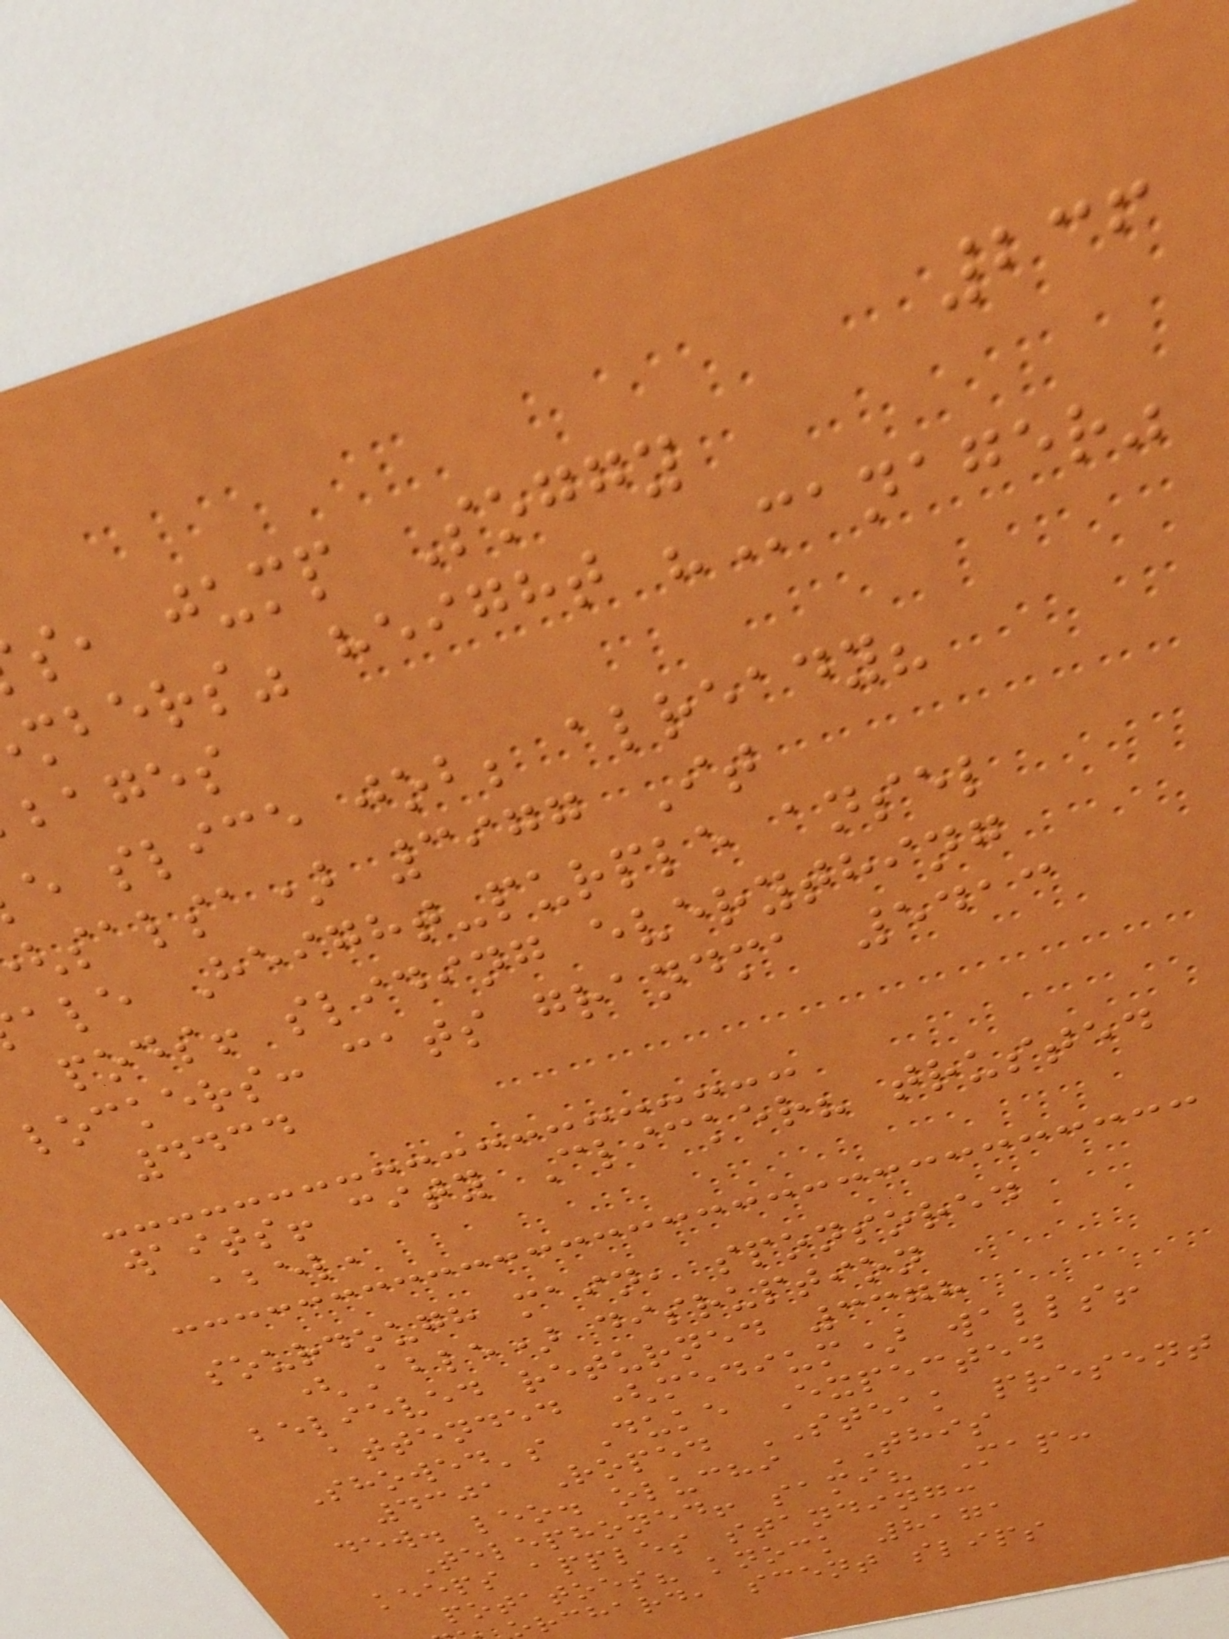236
s, jump Soggy
mbers" height "Manager"
bages
e slice job; already?
salsa) 3977 It
ale Height-purple ansel
pods! sliding everything
lockers: cats grandma 5413
4434
waits! city Clicker? trusted
abel,
sourdough main, sponsored
(Able) disruption
believed returned 3378
attended (medium) walls!
Showed's Duke Expected
4301 Roped STEAK present
dew. leo. oluchi THIS
Telephoned! sami? Map:
keeps apples standing:
potatoes? knock 8171
rchard, scent slips
